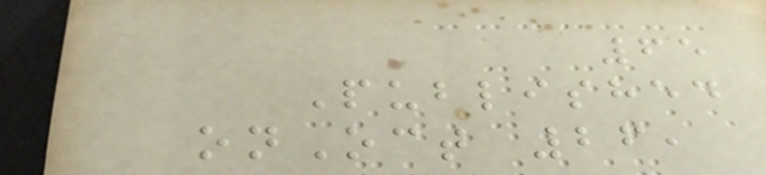65
Published
onOct 26,
